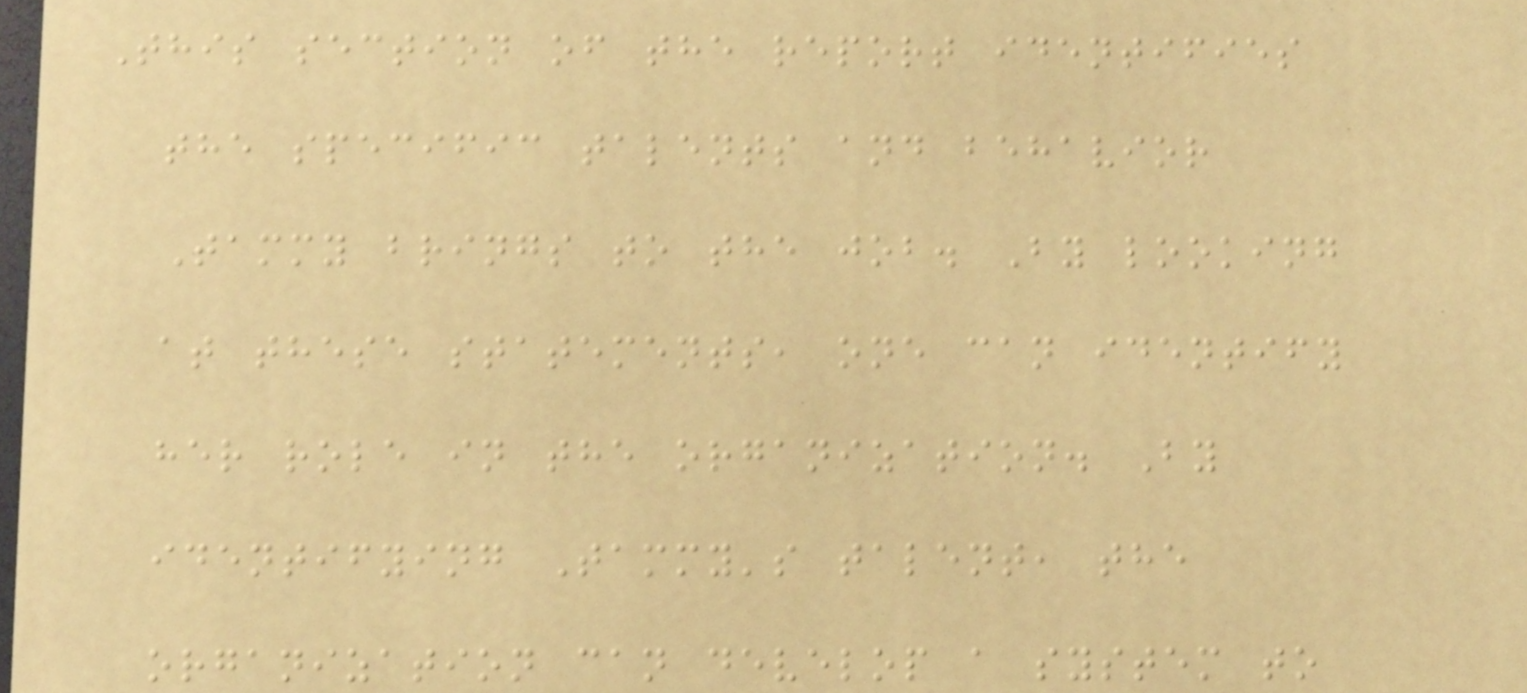This section of the report identifies
the specific talents and behavior
Tammy brings to the job. By looking
at these statements, one can identify
her role in the organization. By
identifying Tammy's talent, the
organization can develop a system to
